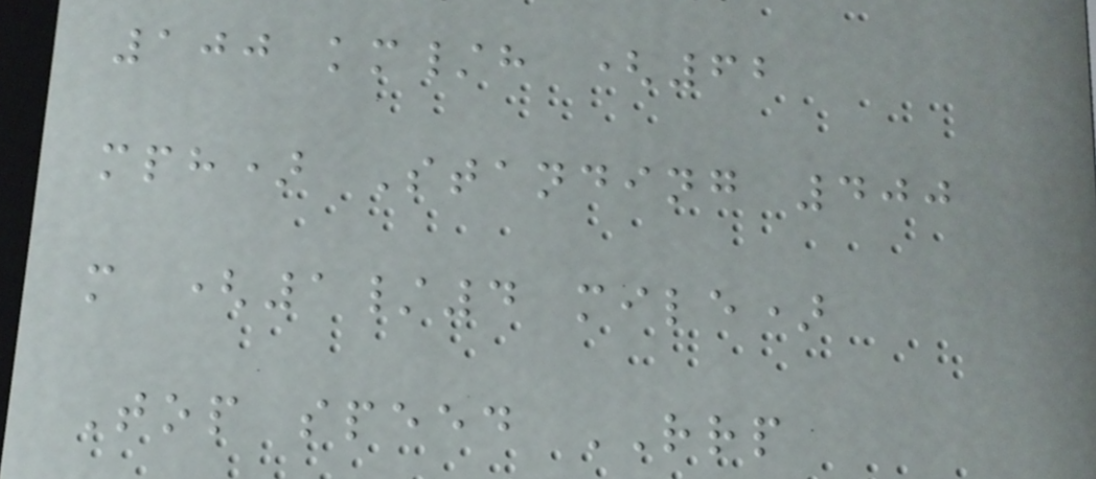100 km/h (62
mph) Standing 400
m (1/4 mile)
Top speed RRP
